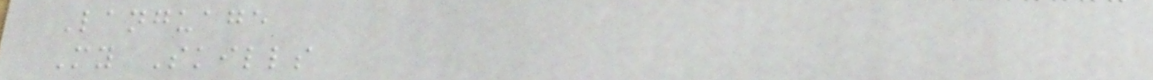Language
My Skills
